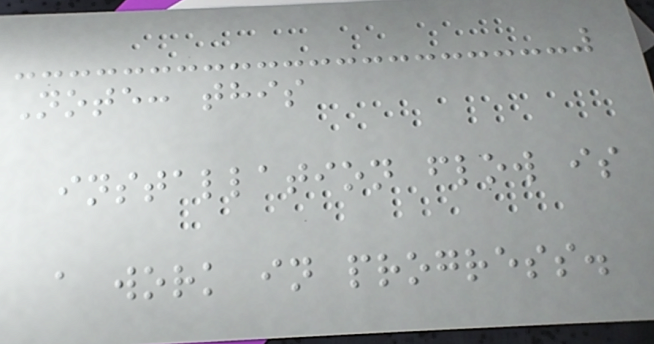Note: this
installation flow is
a work in progress.
